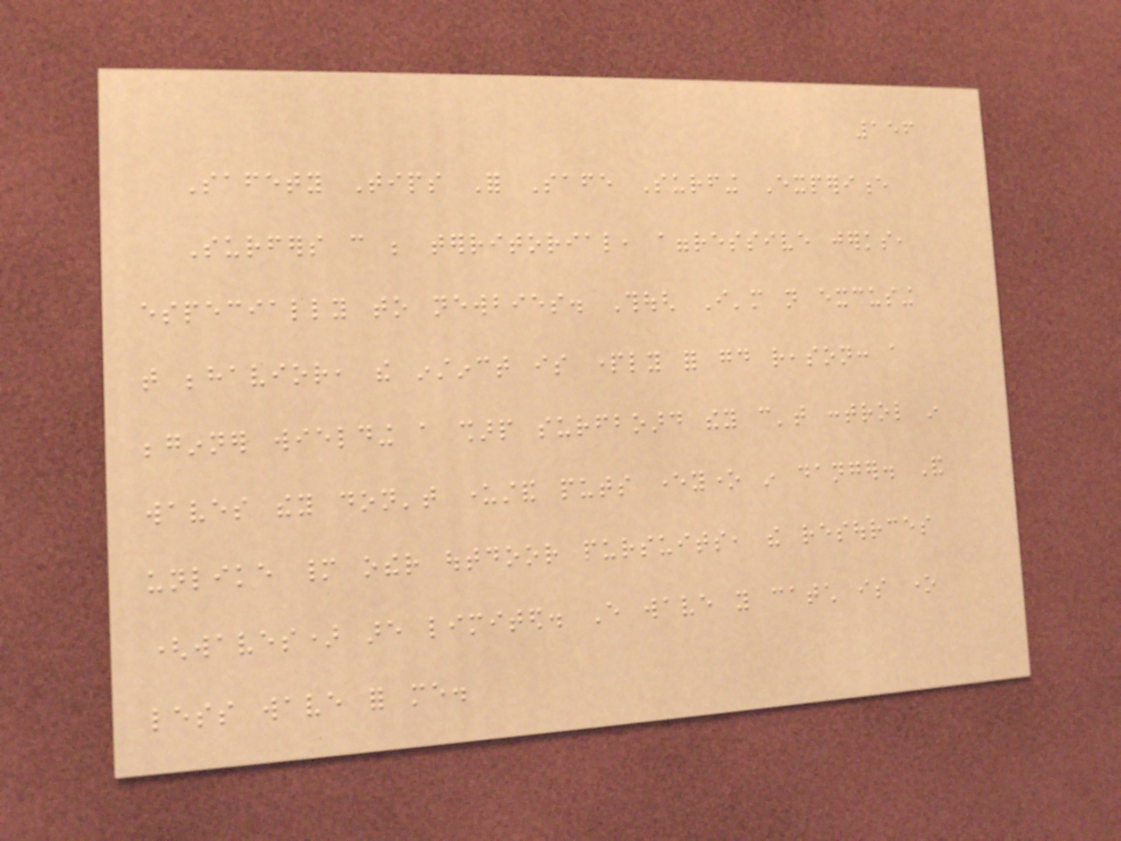156
Safety Tips For Safe Surfing Experience
Surfers can be territorial, aggressive jerks,
especially to newbies. Though I'm not excusing
that behavior, the instinct is partly for good reason: a
beginner wielding a sharp surfboard they can't control in
waves they don't understand puts everyone in danger. And
unlike many other outdoor pursuits, the resources
(waves) are limited. Every wave you catch is one
less wave for me.
